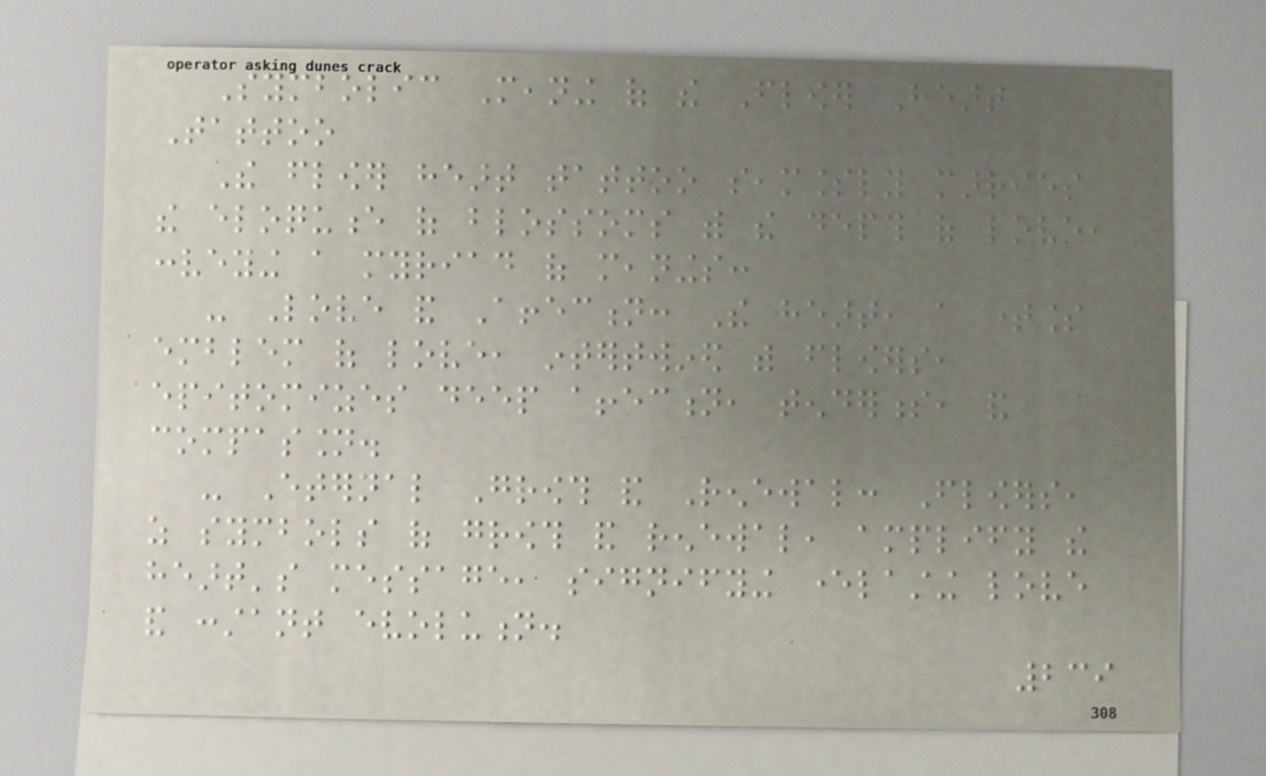Symbolic Meaning of the Flower Heart
Tattoo
The flower heart tattoo seamlessly marries
the eloquence of blossoms with the depth of love,
conveying a myriad of meanings:
- Love and Affection: The heart, a timeless
emblem of love, intertwined with flowers,
epitomizes deep affection, tenderness, and
compassion.
- Eternal Growth and Renewal: Flowers,
as symbols of growth and renewal, amplify the
heart's message, signifying everlasting love
and constant evolution.
239
